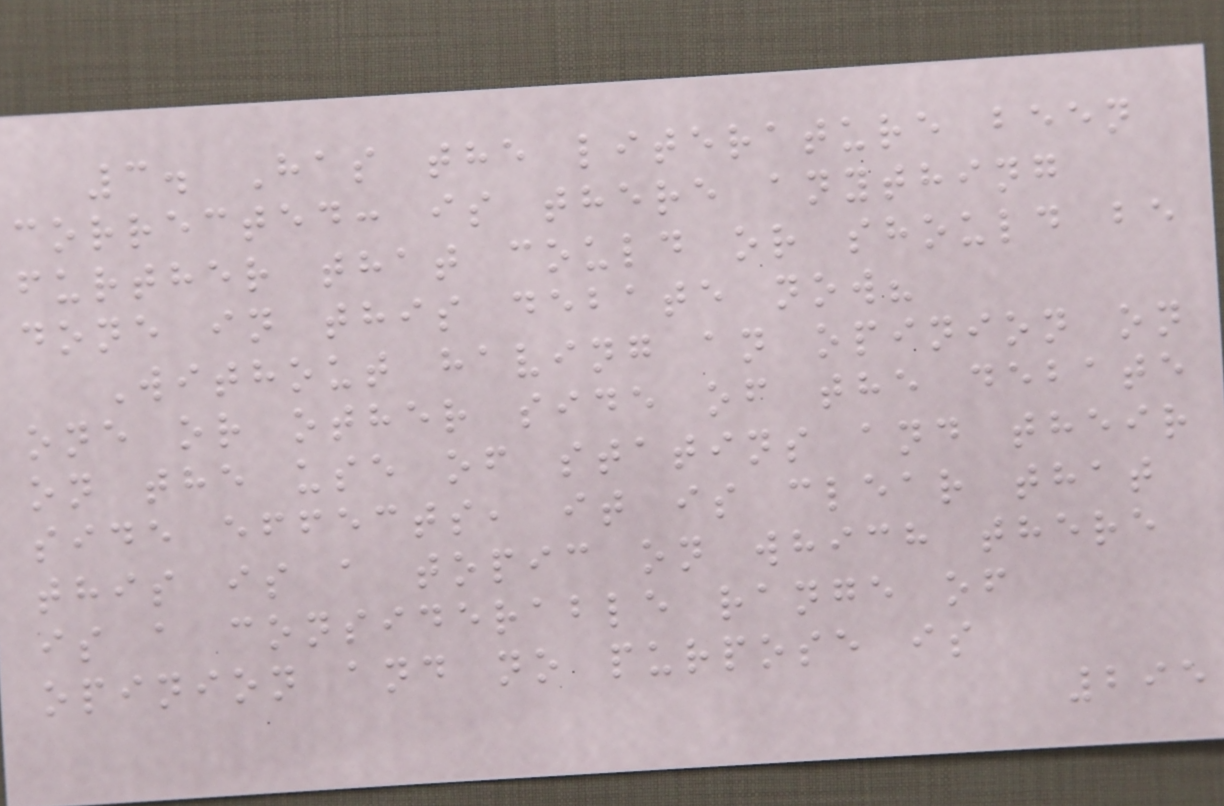3. Has the literature been
corrected: is there anything
further that could or should be
done in this debate now?
Without having an opinion on
one or other side of the debate
on the use of statins and their
side effects, it is clear that
this is a topic on which there
is a considerable range of
opinion and no purpose is
295
